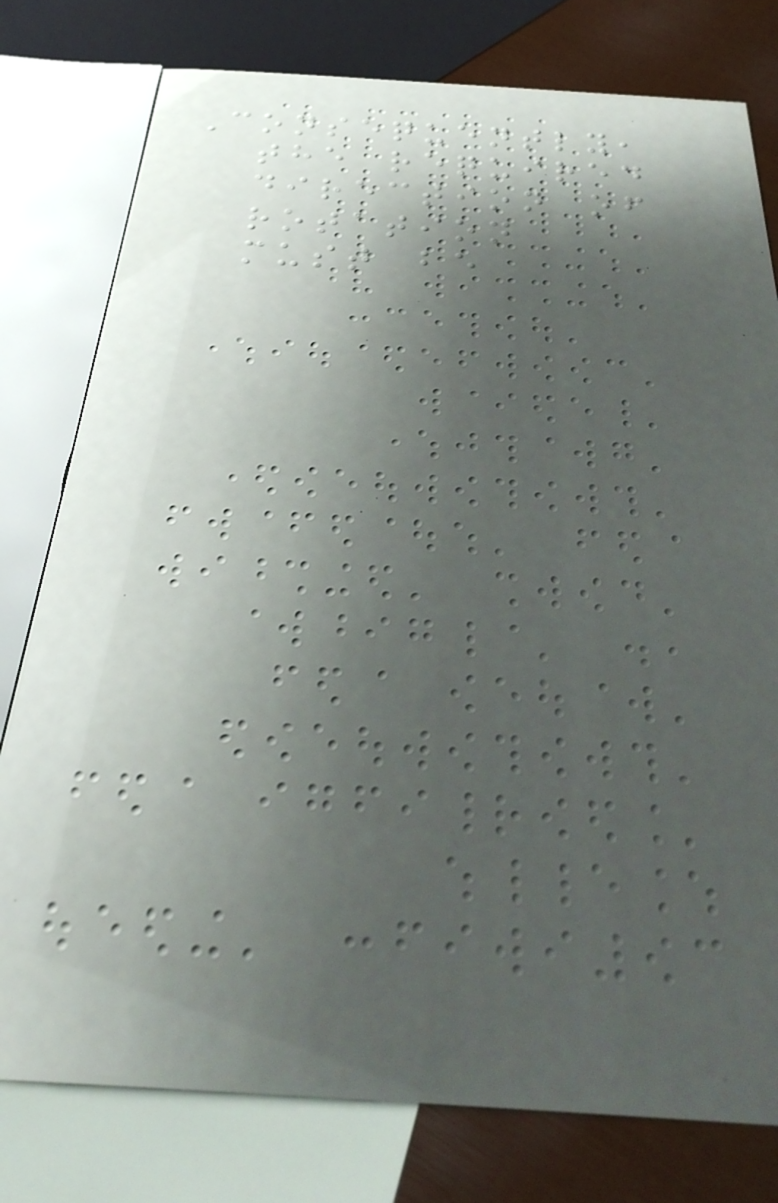Consequently,
the required
direction of
rotation
must be
